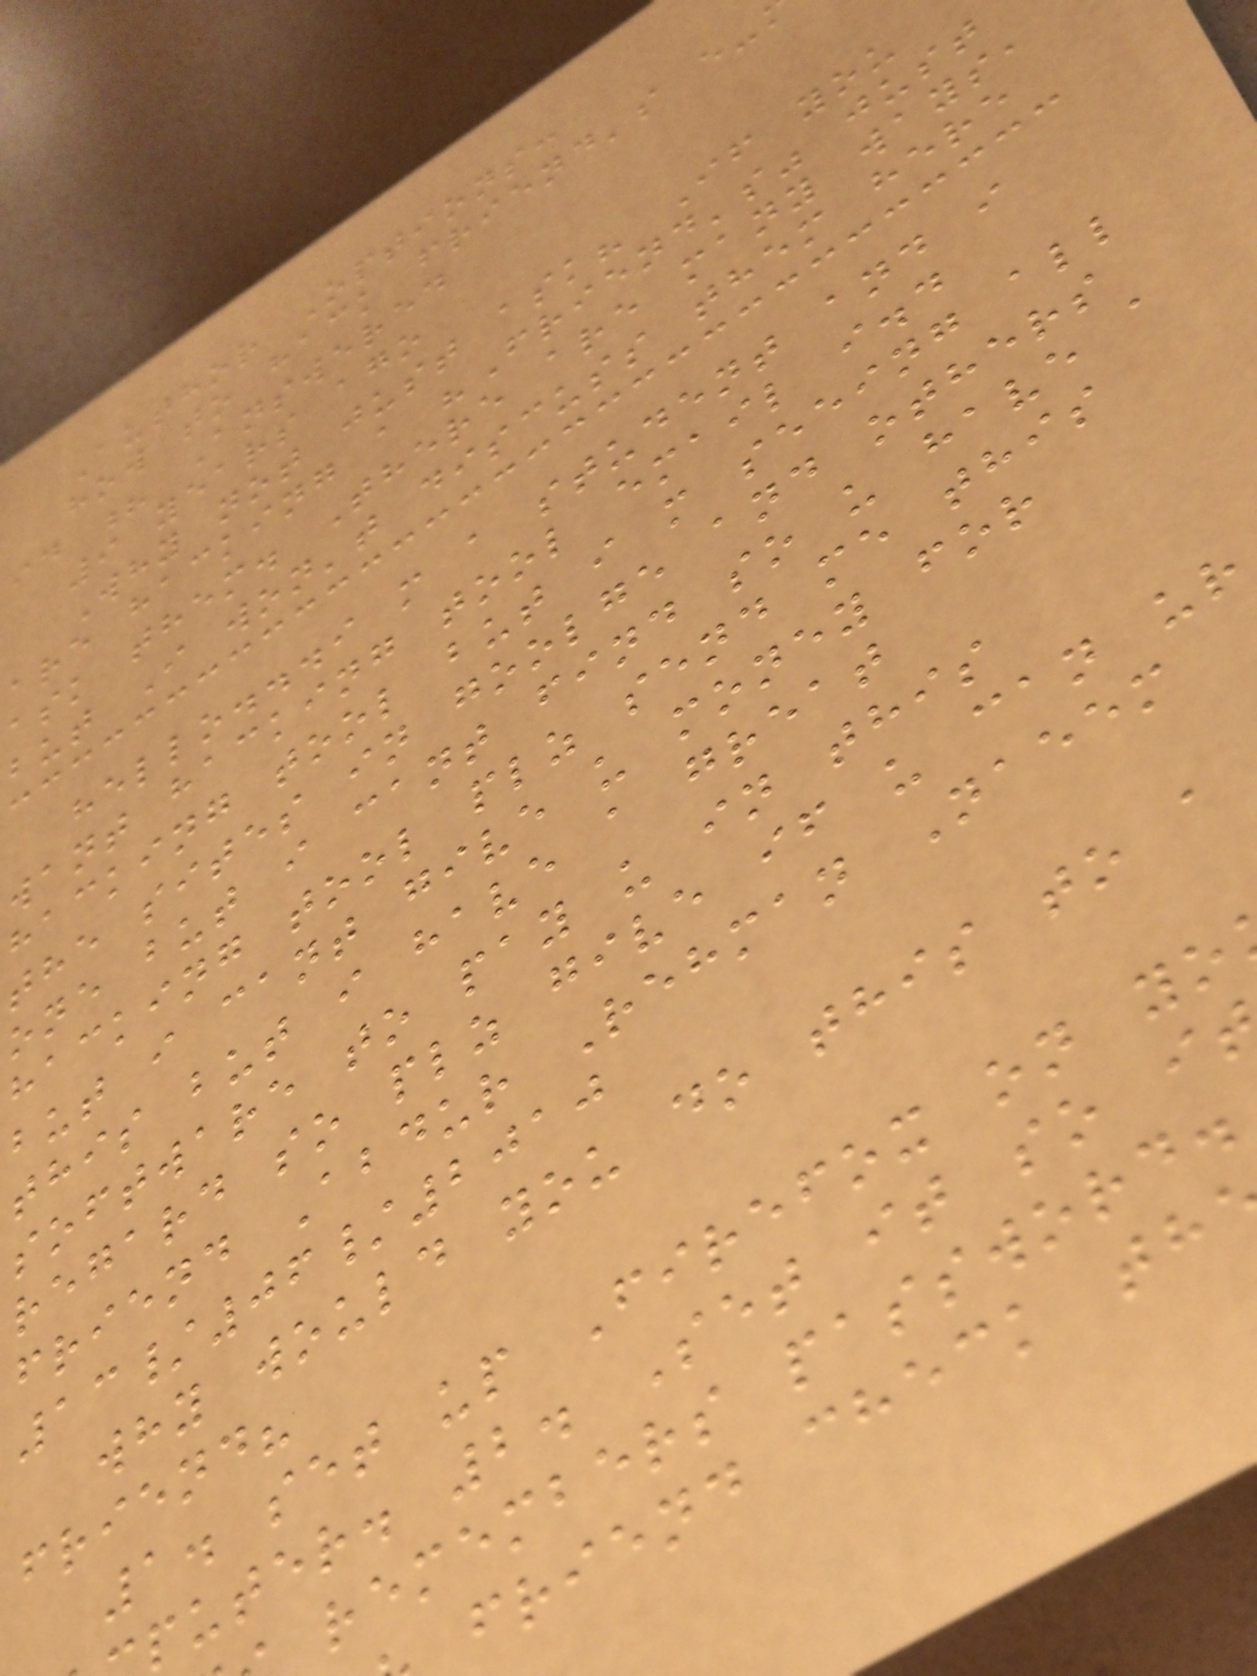Author Options:
how to hack friend's e-
id ? Answered
9 years ago
Why not just ask? If you
are hacking a "Friend's" just
ask them. There are many ways,
but I won't discuss them here
hello...i m a student and i
want hacking tool email i.d
hacking tool but i m seeing all
the sites in goolge and others
one but i cant find so u have a
hacking tool plz send me this
but i cant give u money for
this but i have a great
software to pay u in this
regard so plz give if u can ur
friend Abdur Rehman Naeem
13/06/2010
why would you do this to a
friend?
1. set up Firefox on yo
puter. 2. Set it so i
remembers password.
friend check th
